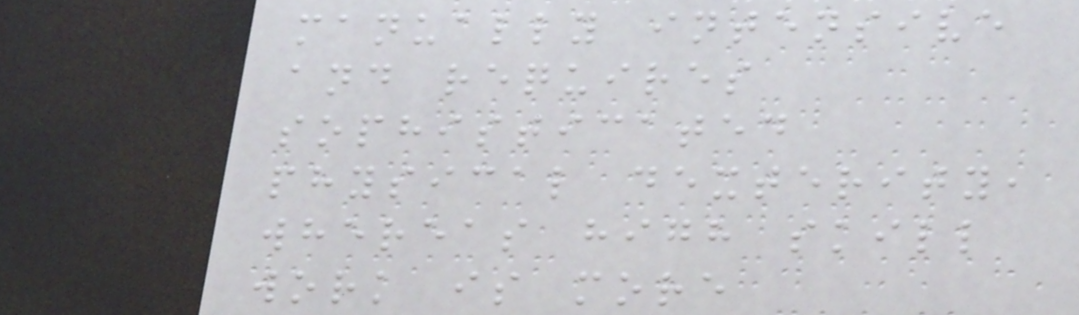manually intensive
and requires
sophisticated
physical dexterity,
whereas high skill
work is more
